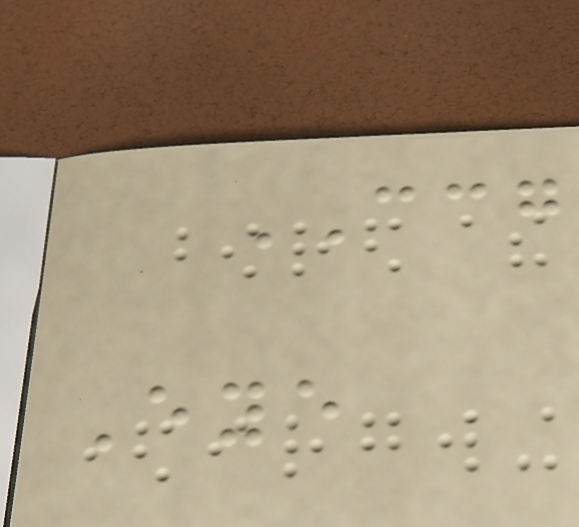CCG
Eye
